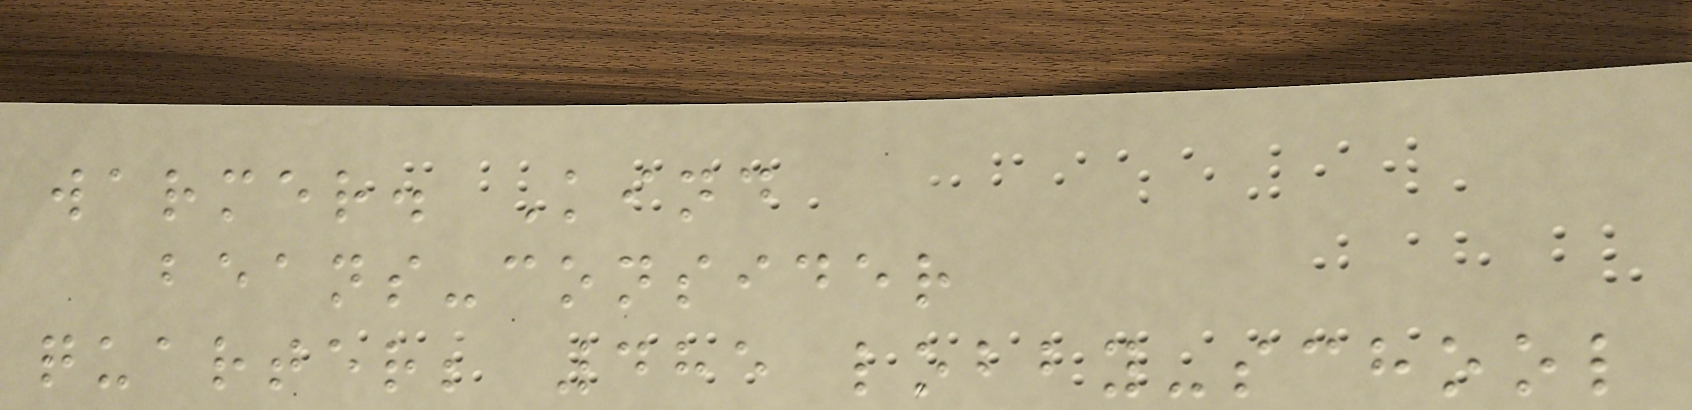warmer. Kind
beans-consider
quarter; 485 lobby-school
